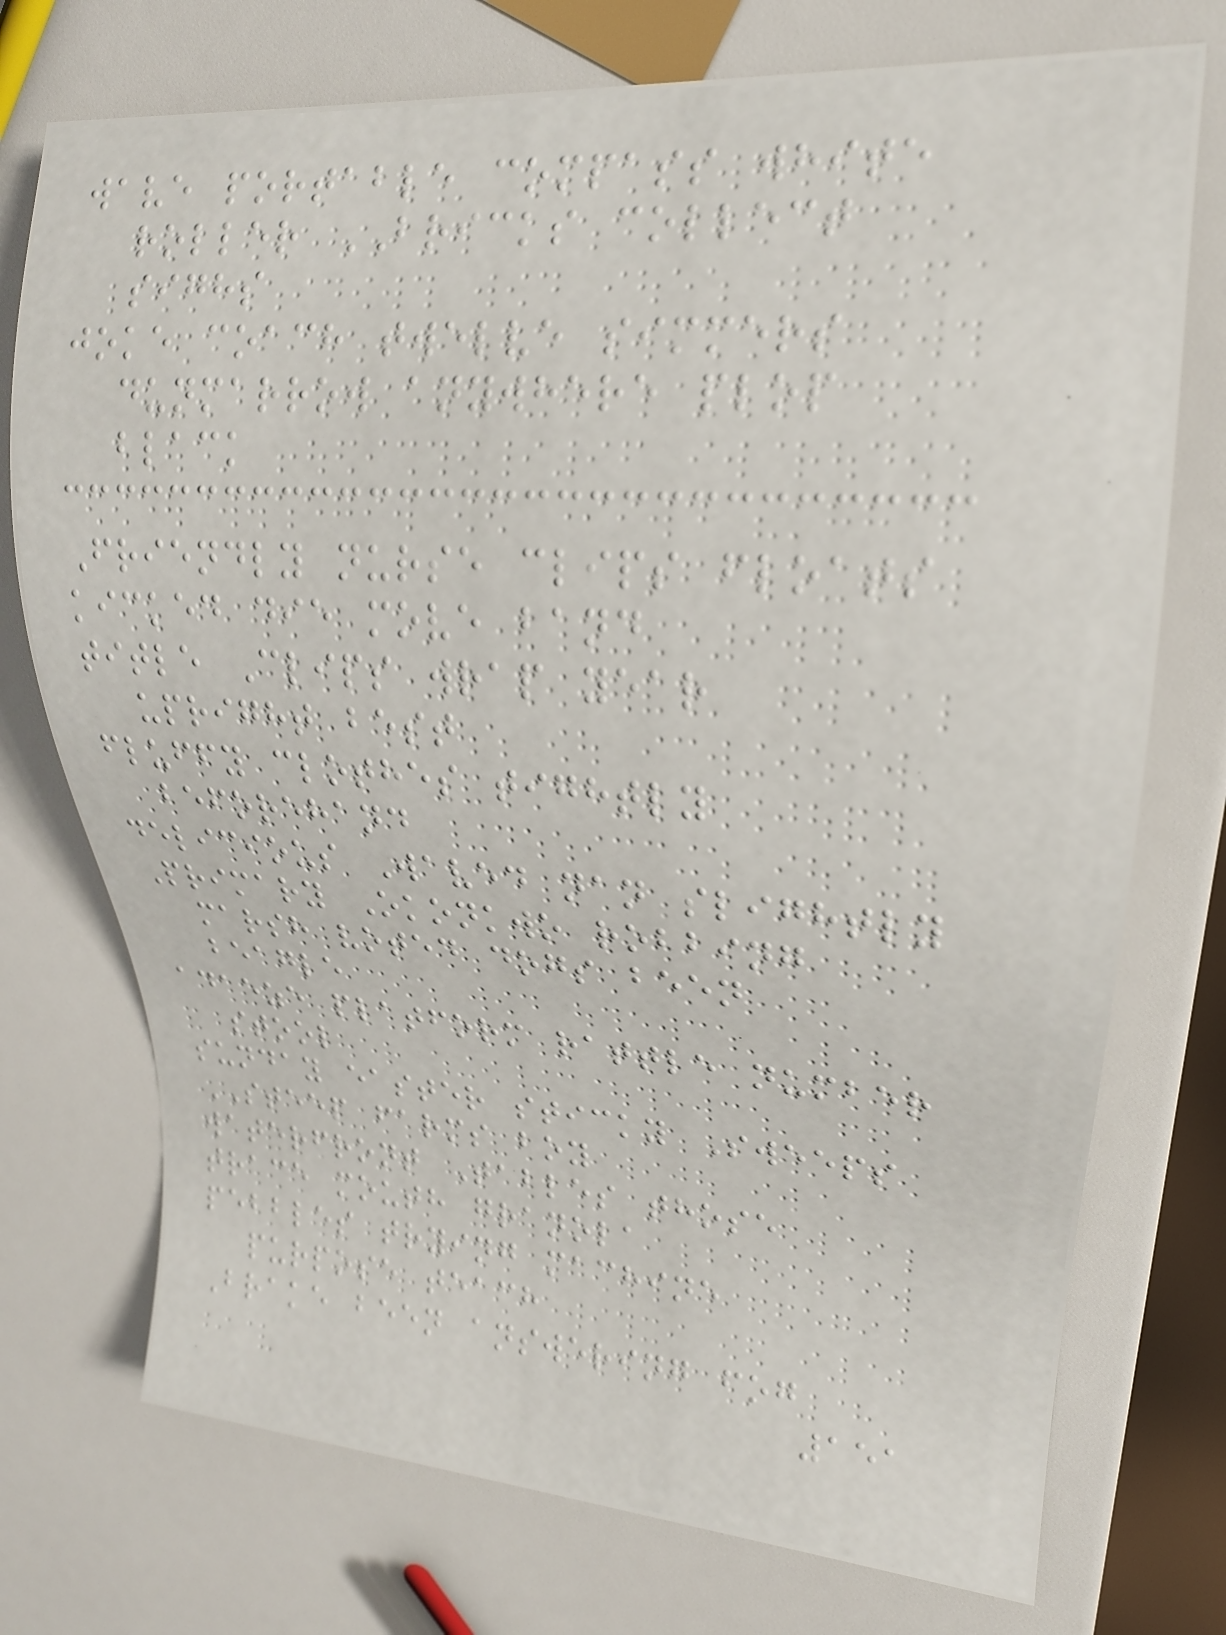wave portable compass white
roller BRICKS collect
sighs
joke coach twelve simmers
dunmarrow anywhere plop
black
Friendly nurse clips floats
kicked die move band
title Clips wrap year
upright best
fluffy clothes tightly
beforehand
delicious Waved nan slightly
Primary Okonkwo robbing
marsh voted dogs been
beagle
adaeze platform rattle number
stool
sunday easter sticky Sweeps
STEEP farms boy
waterfront Tables those
trace mouth granola
pebbles trying machine
purpose teach
Brake been answering fog
151
